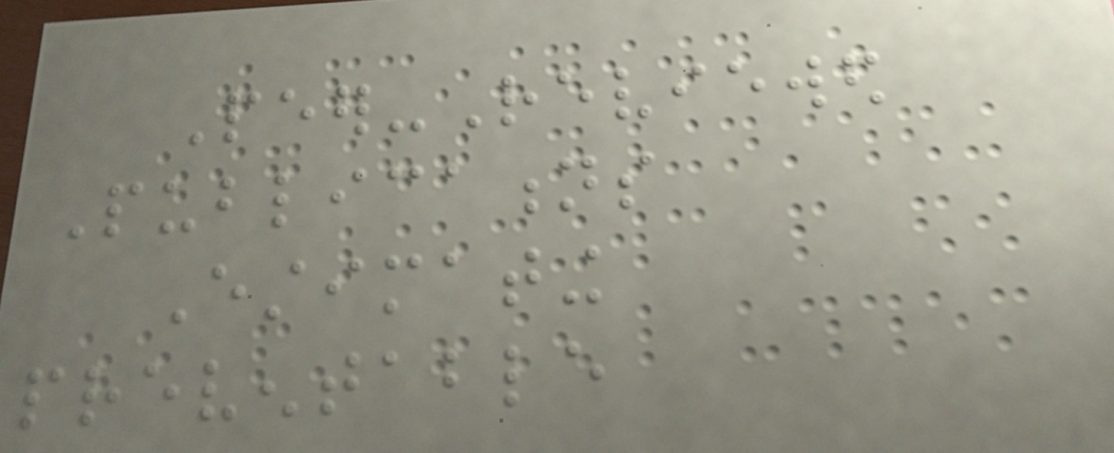Peer-Reviewed
Publications
Estimating
preventable
